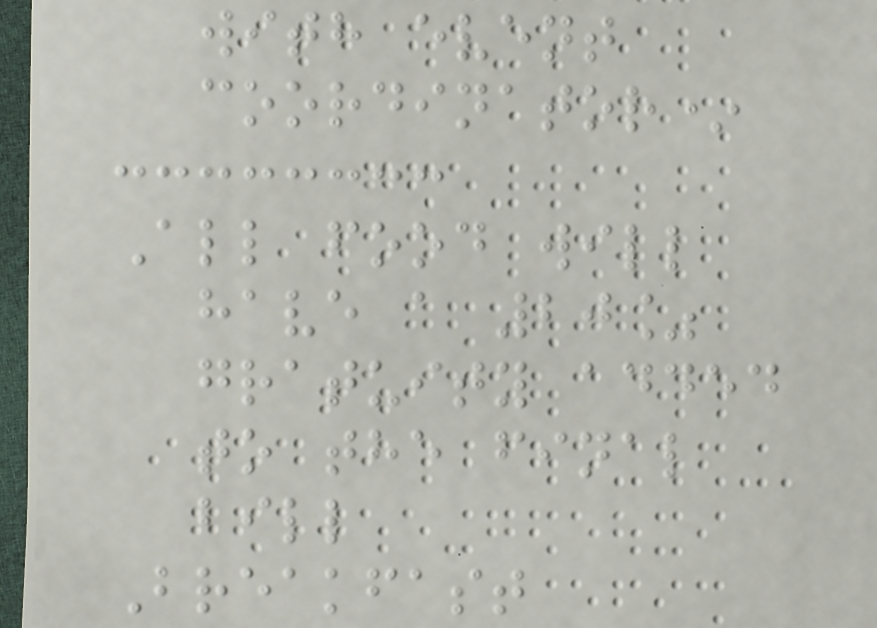with event
coordinator*
All food will
have a 20%
gratuity added
to the final
bill
Breakfast
